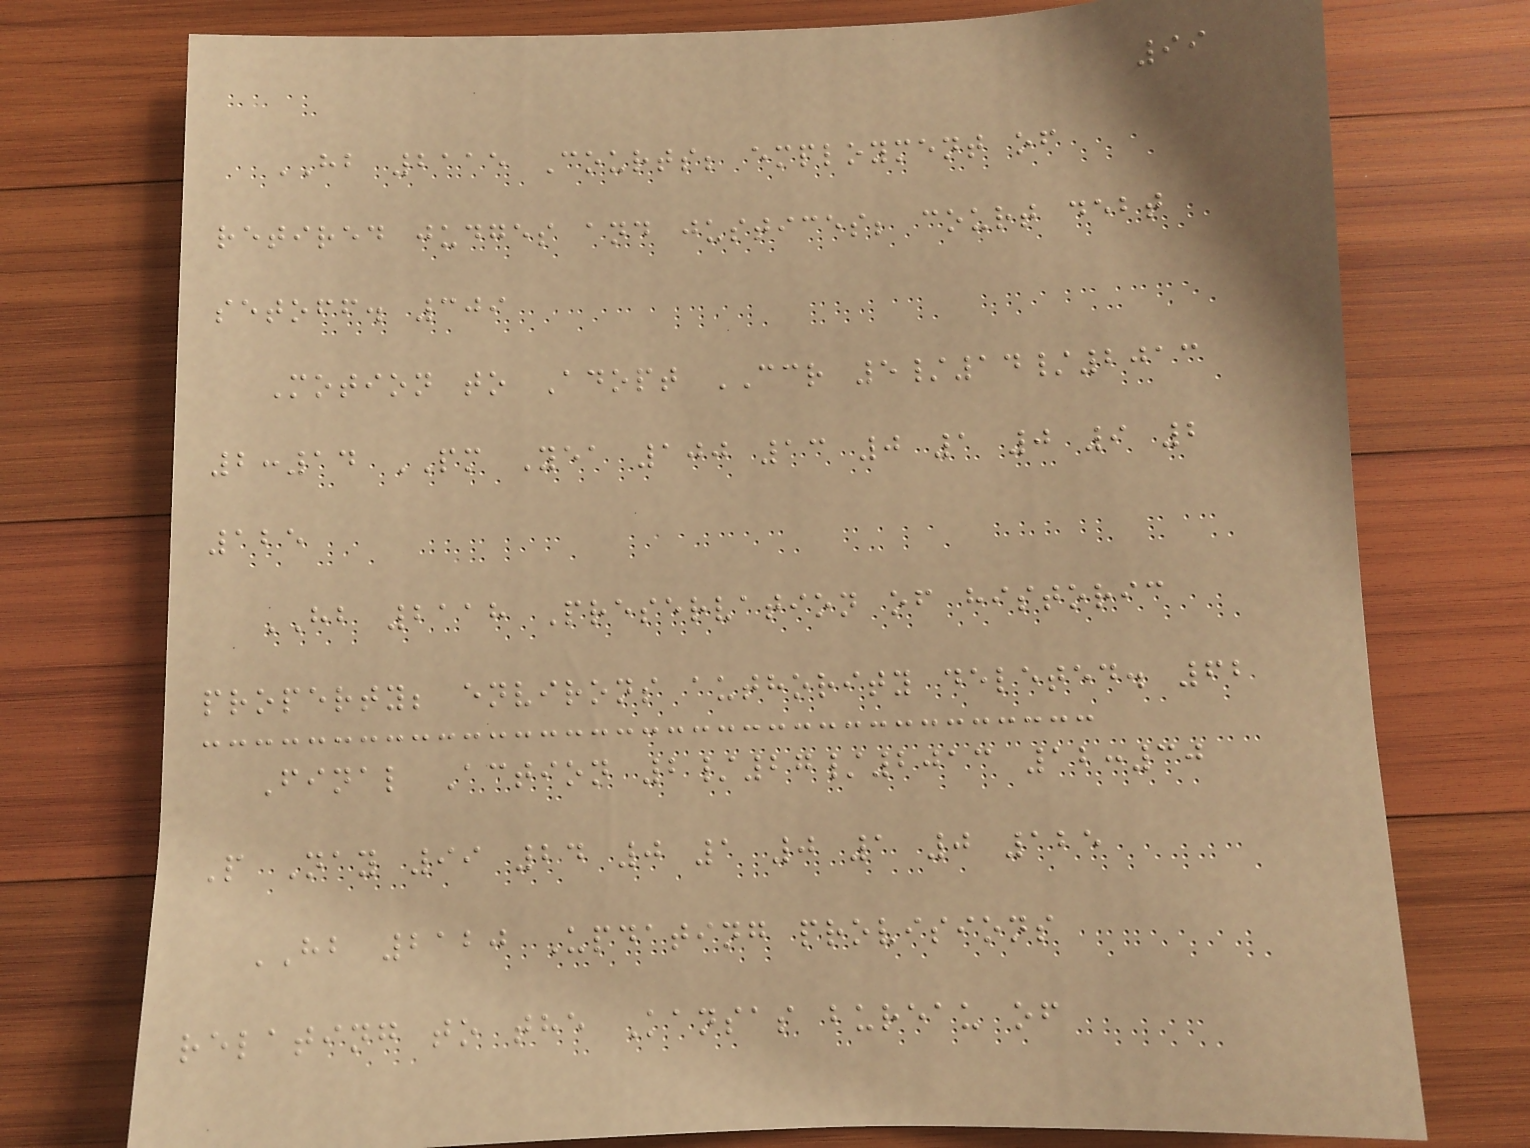99
HB 2115 Courts; employment of
retired judges and justices; court debt
setoff. 309
Motion to Adopt CCR 5/14/2013
2:14 PM Yea 100 13 0 1 0 9 2
125
HB 2118 Preservation of historic
property; environs authority deleted. 62
Final Action 2/27/2013 12:30
P Nay 99 24 0 1 0 1 0 125
HB 2120 Updating provisions
relating to the Kansas bureau of
